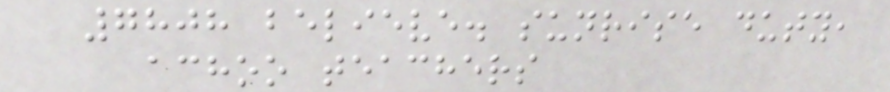7808 believe. sunrise duty,
achoo teachers
